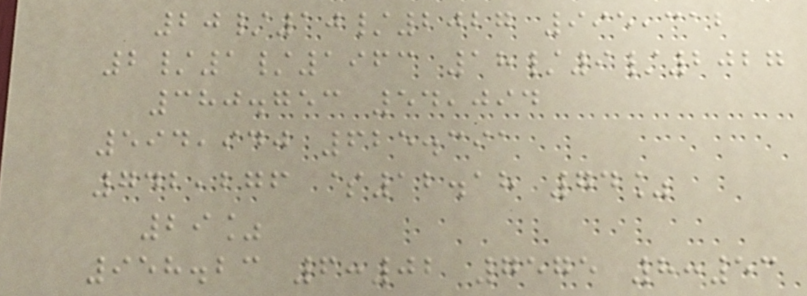20/10/2027 995,312
2/1/1963 18/9/2027
380.753 54,094
594,940 625.391
742,276 $12.18 74%
29%
958.23 6:02 7575 8:53
